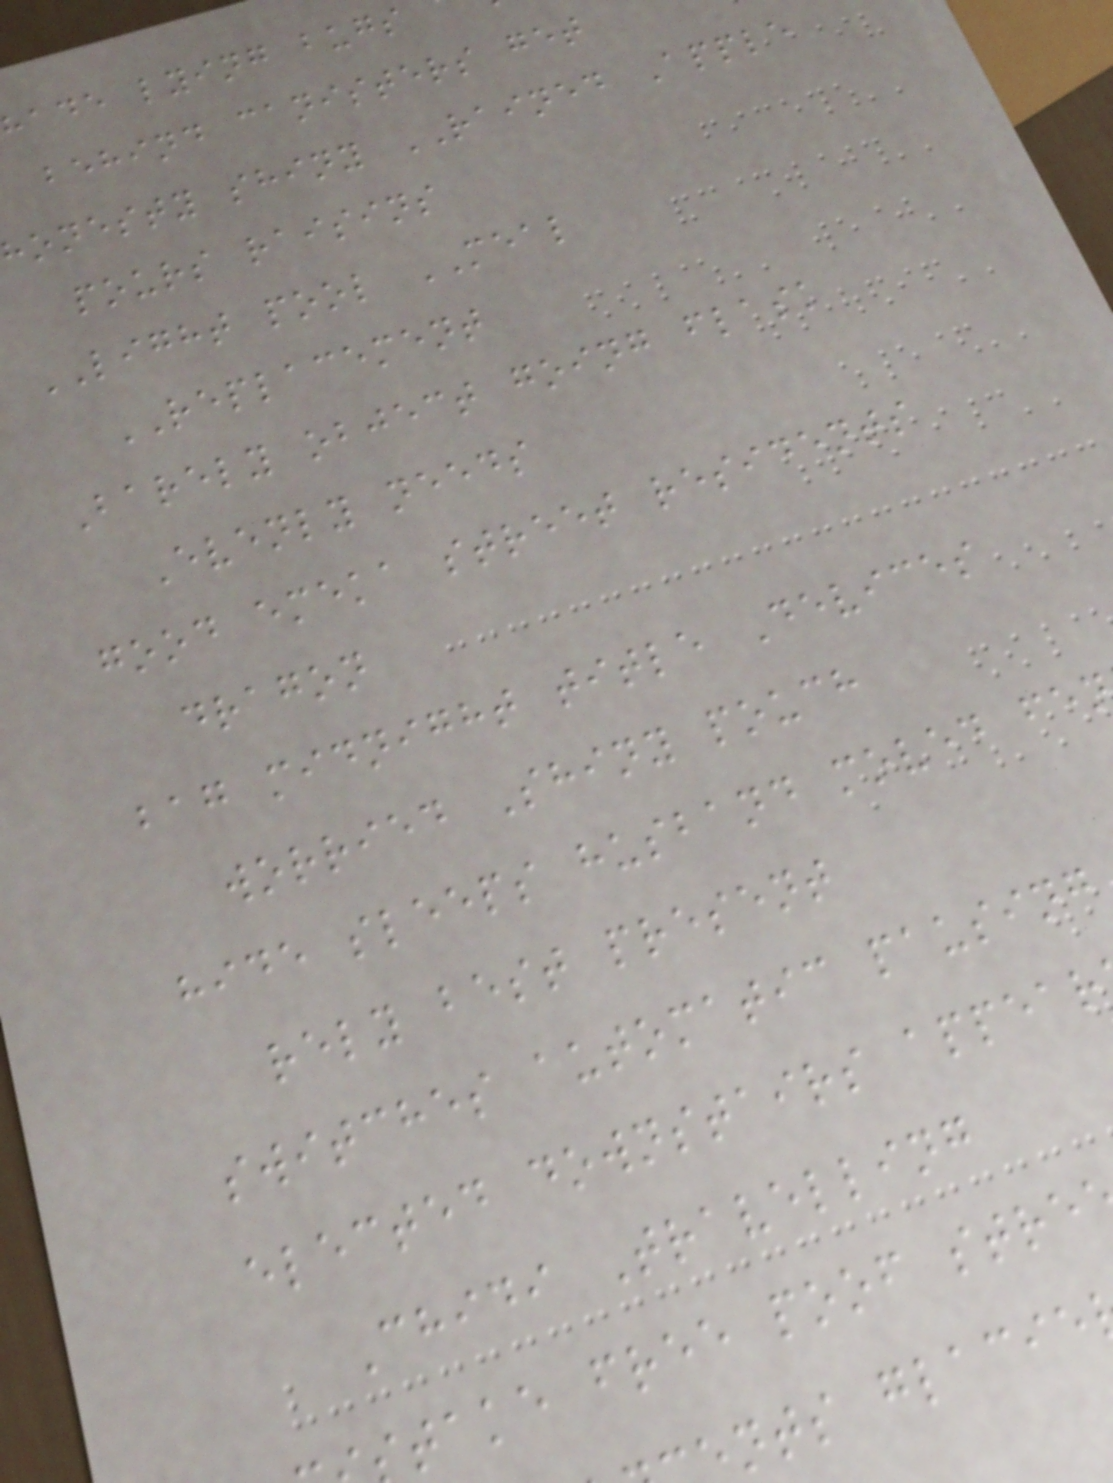hade lying bugs
behind canisters get
honesty shiny RAINED Apple
pours raisins
LIGHT pool MEAL
REPLACEMENT
Barely object going flask
Evenly needs
good emeka street residents
dragon
bag midnight title Devices
worried Shiny pouch
hide sleeps husband moved fe
rely best present
switches automatic pausing
elected downstairs appear
Chidi Travelling
take free poof stre
nts glacie
